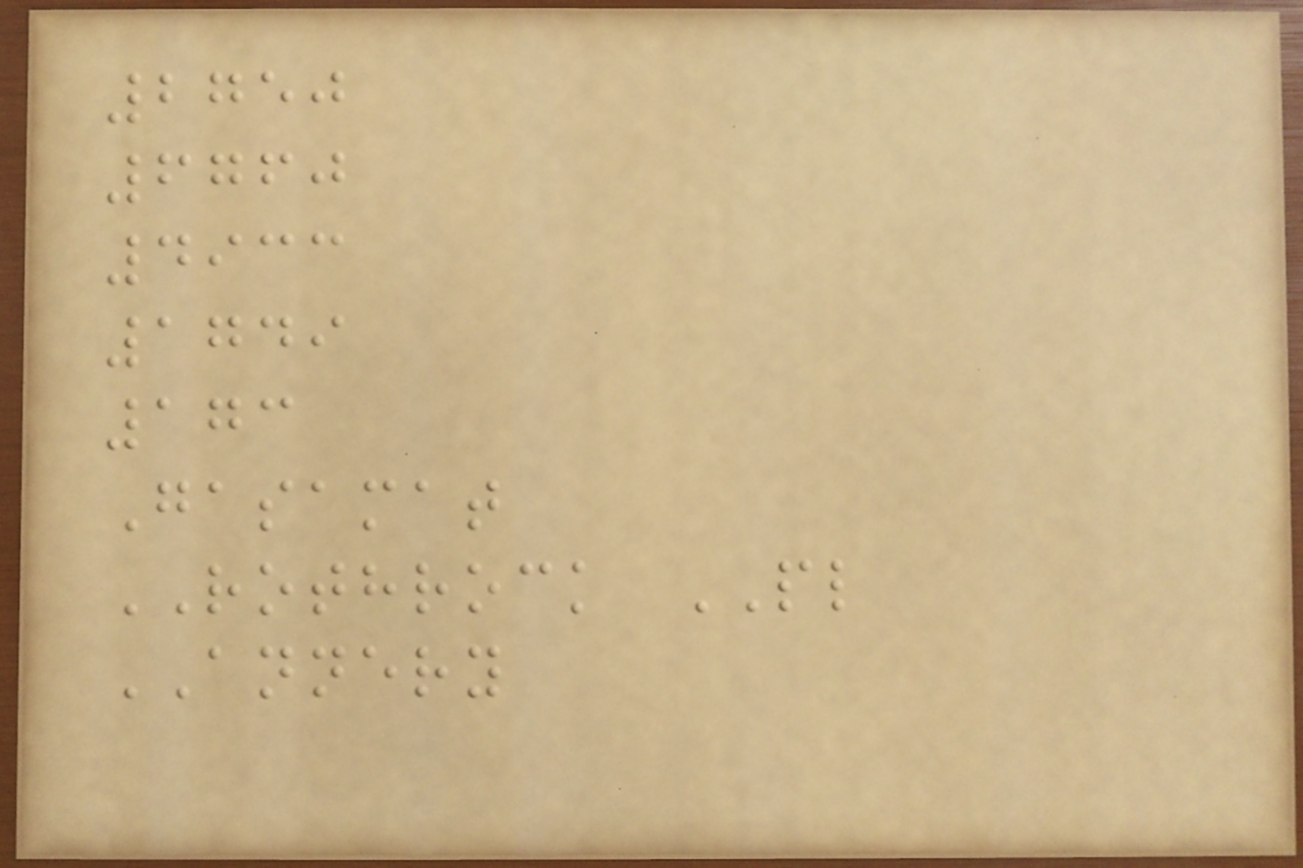2750
6760
4933
1749
173
Gasamat
ROTHROCK PL
ANNERY
